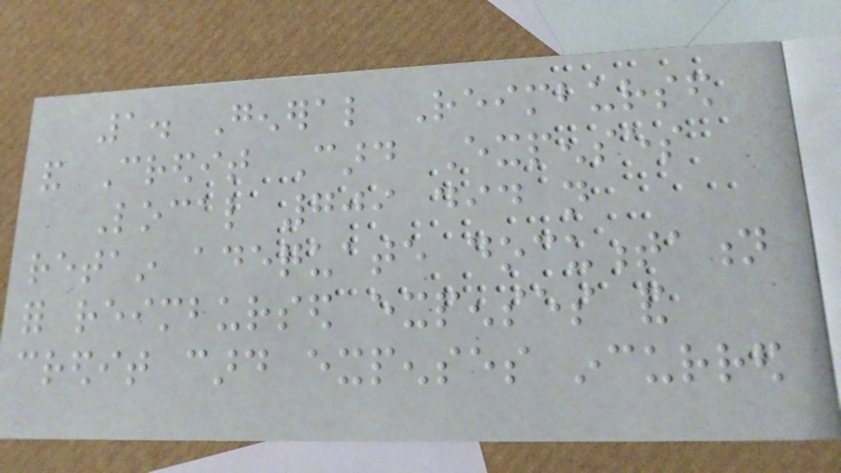1. General Reimbursed
and Credit Card Expenses
Local 709 did not
retain adequate documentation
for reimbursed expenses and
credit card expenses incurred
